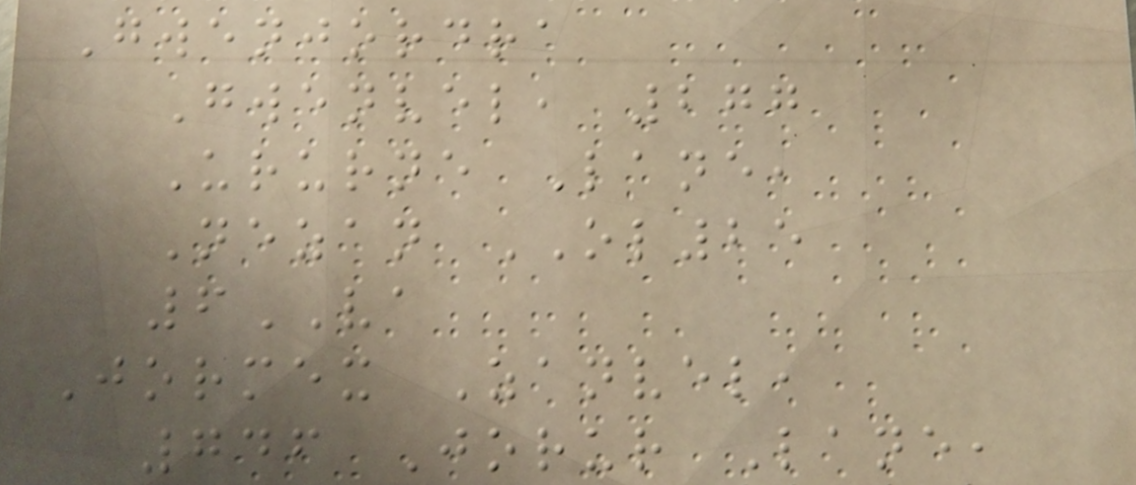Gwenjordra
Gwenvel, 277
Ururne Lane,
Nezan OL25
6VA
Jormex Zanvel,
746 Jorur Lane,
